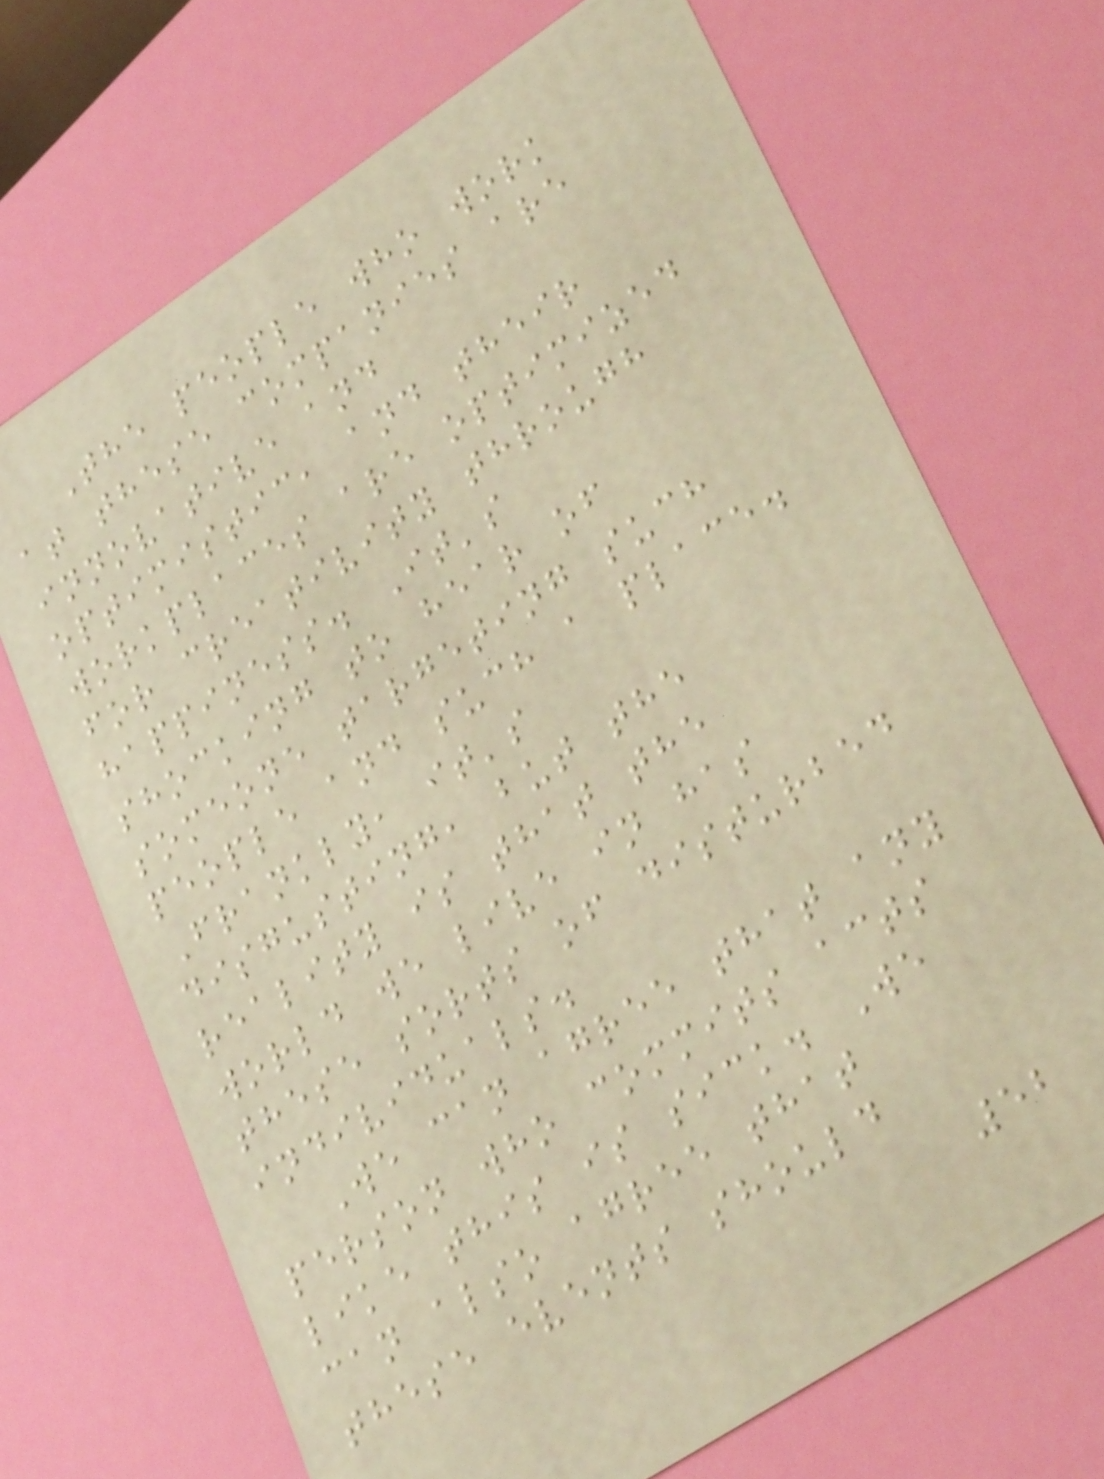The people who work
at these companies are
innovative and
optimistic, and their
workplaces are optimized
for creativity through
happiness. It's
shocking to hear of
someone targeting such
people and such a place.
Frankly, it's
disgusting, but the
reality is that the
world we live in has
these sorts of disturbed
individuals.
We can agree that any
person who commits acts
like this is sick. We
can also agree that
these events should
52
